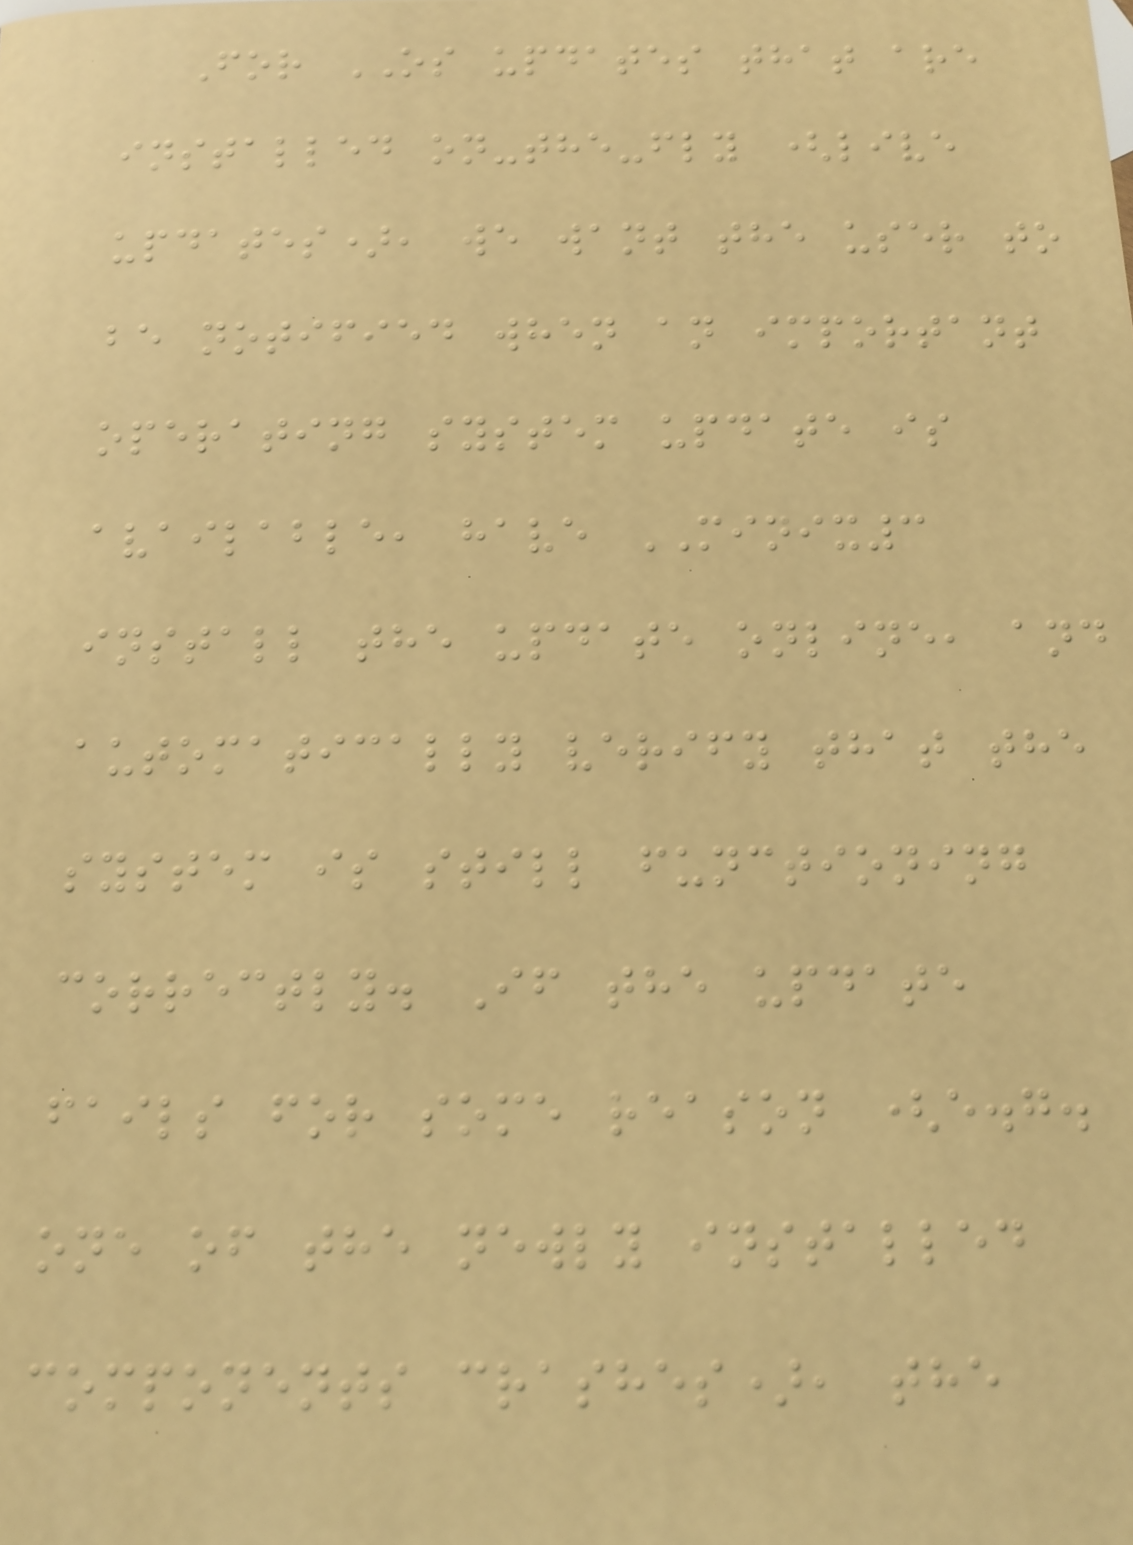For OS updates that are
installed on-the-fly (live
updates), we want the user to
be notified when an important
operating system update is
available, have MINIX3
install the update online, and
automatically verify that the
system is still functioning
correctly. If the update
fails for some reason (e.g.
one of the newly installed
components crashes), the
